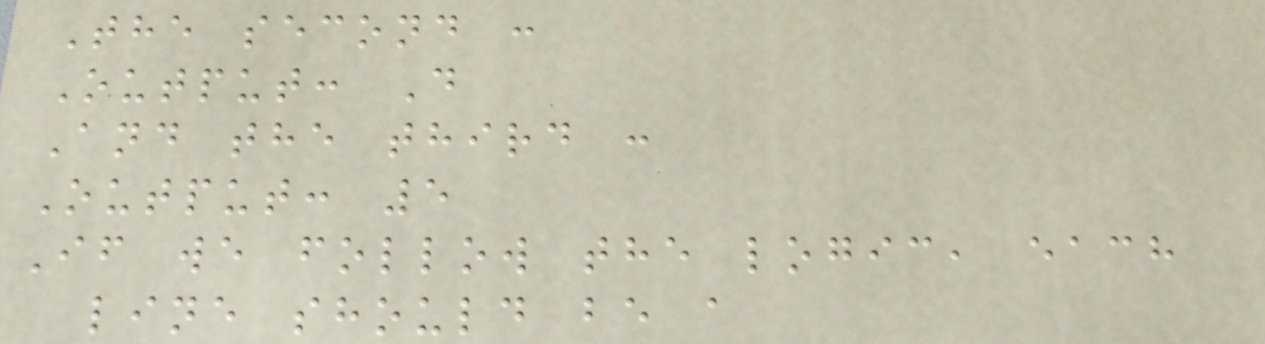The second :
Output: D
And the third :
Output: 5
If we follow the logic, each
line should be a
